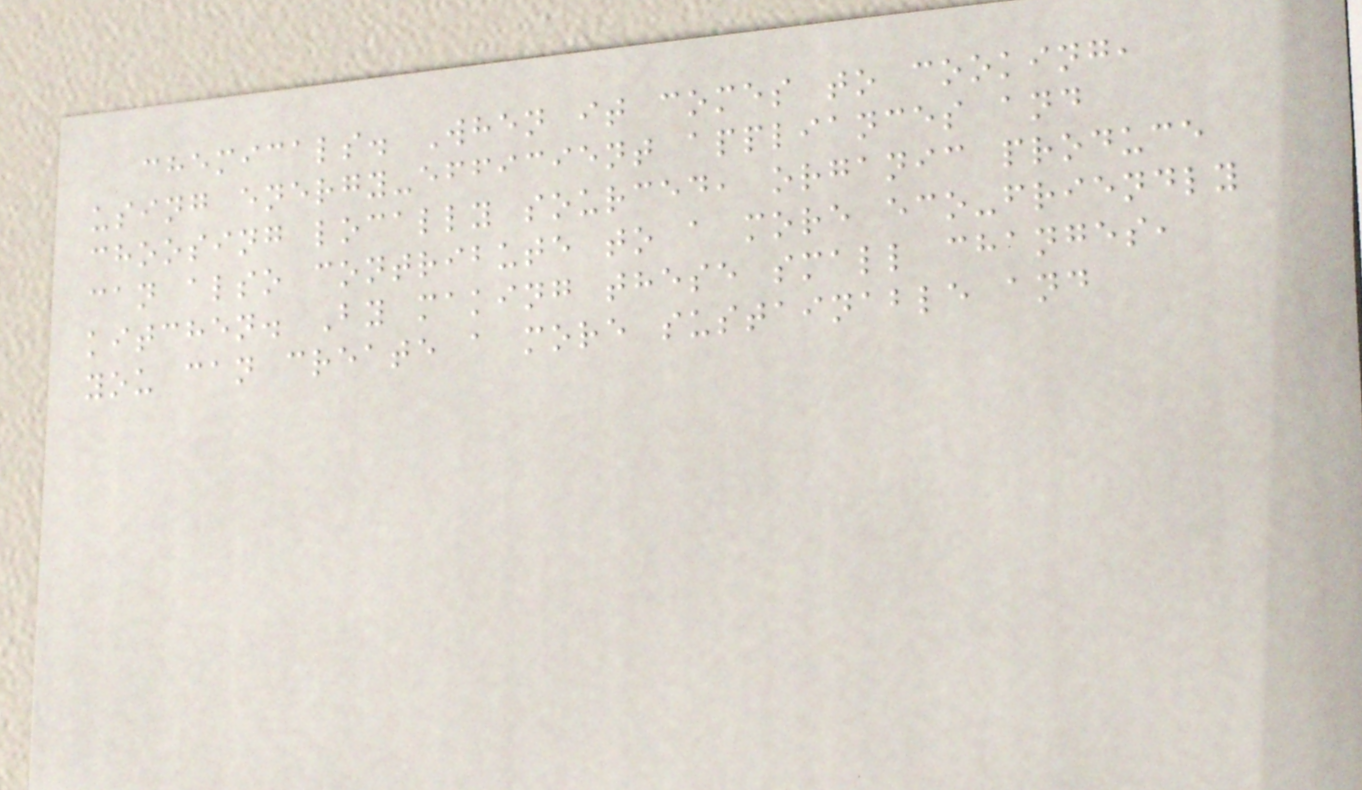chemicals. When it comes to cooking,
using energy-efficient appliances and
choosing locally sourced, organic produce
can also contribute to a more eco-friendly
kitchen. By making these small changes,
you can create a more sustainable and
